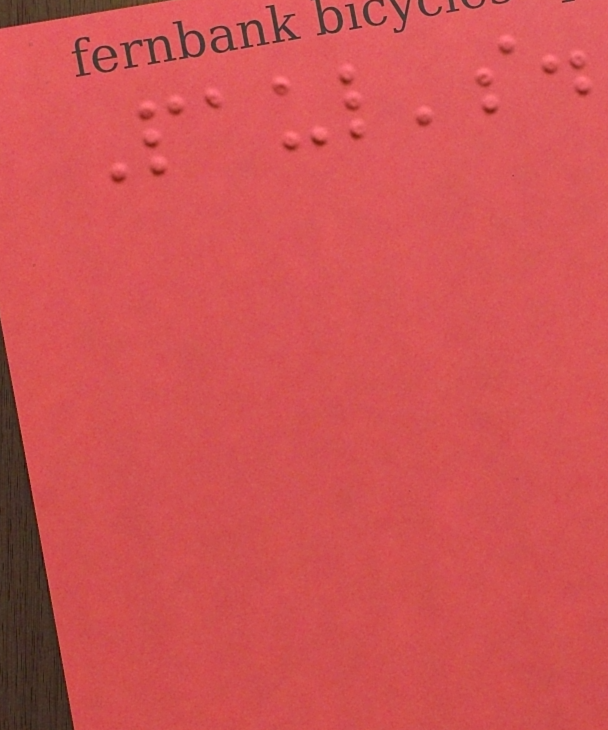Paul's.
